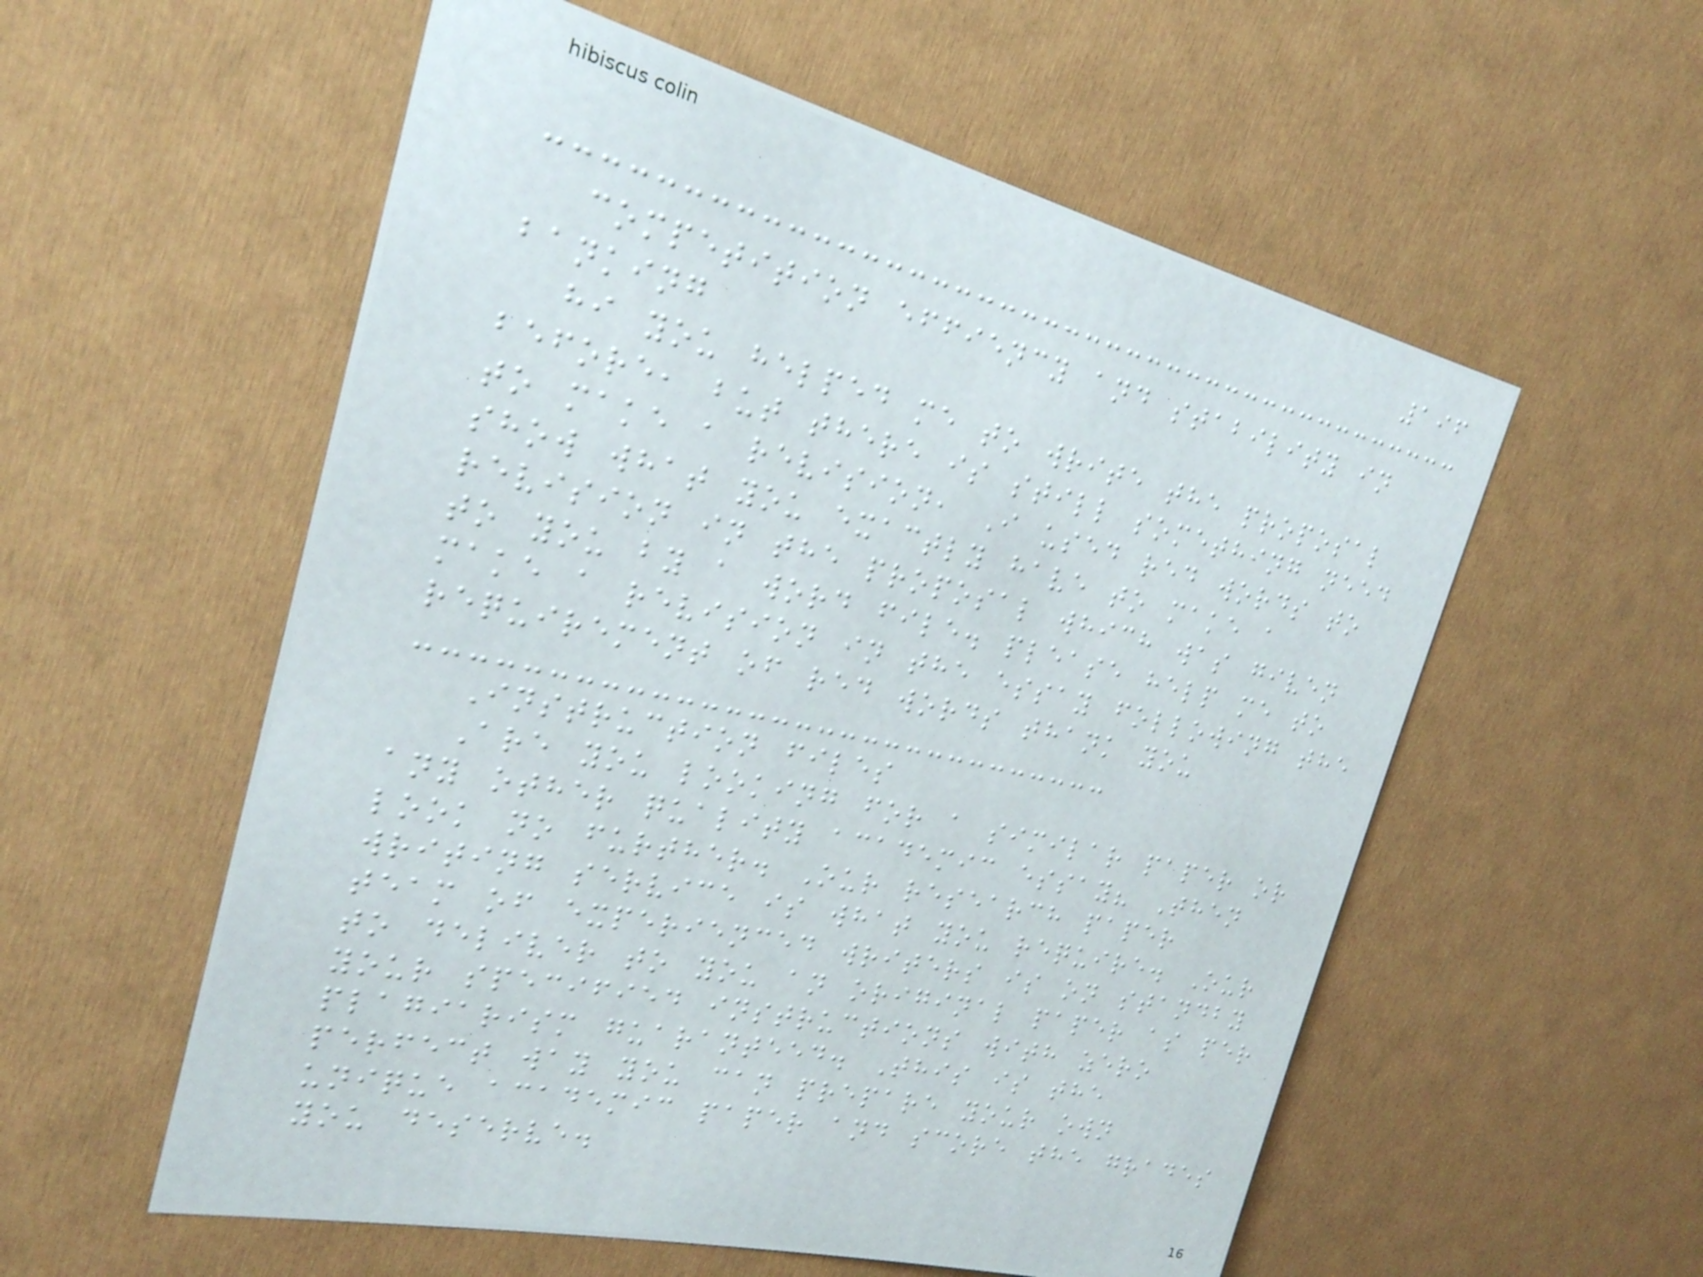196
competition effiency and stability in
banking
hi you helped me to write the proposal
before, but there is still something need
to make a revision, I used red words to
show what you exactly have to make a
revision in the proposal which was given
to you by a word file. please help me to
make a revision in the essay following the
requirement of red words thank you
Instruction files
Are you looking for a similar paper or
any other quality academic essay? Then
look no further. Our research paper
writing service is what you require. Our
team of experienced writers is on standby
to deliver to you an original paper as per
your specified instructions with zero
plagiarism guaranteed. This is the
perfect way you can prepare your own
unique academic paper and score the grades
you deserve.
